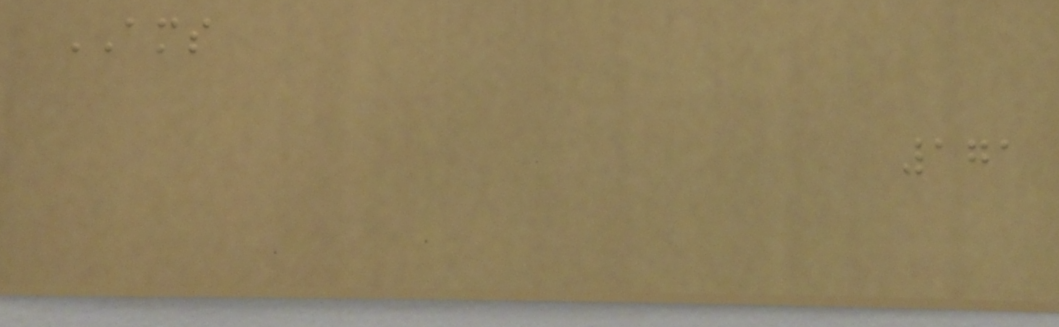AMS
171
